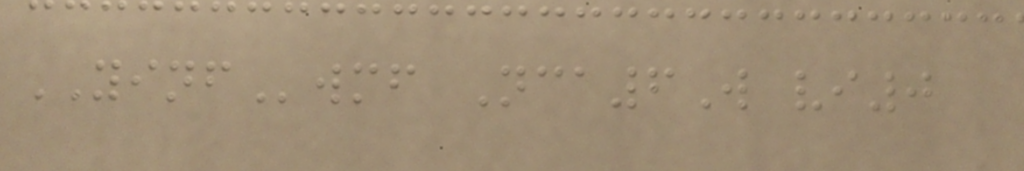YINFwmf Nca6W vi0
